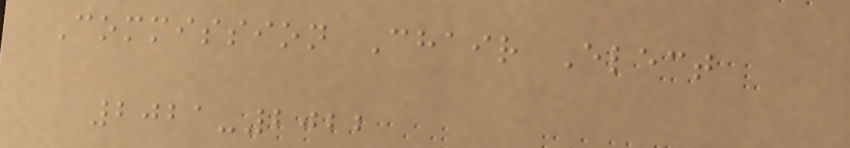Commission Chair Elect
2021-2022
